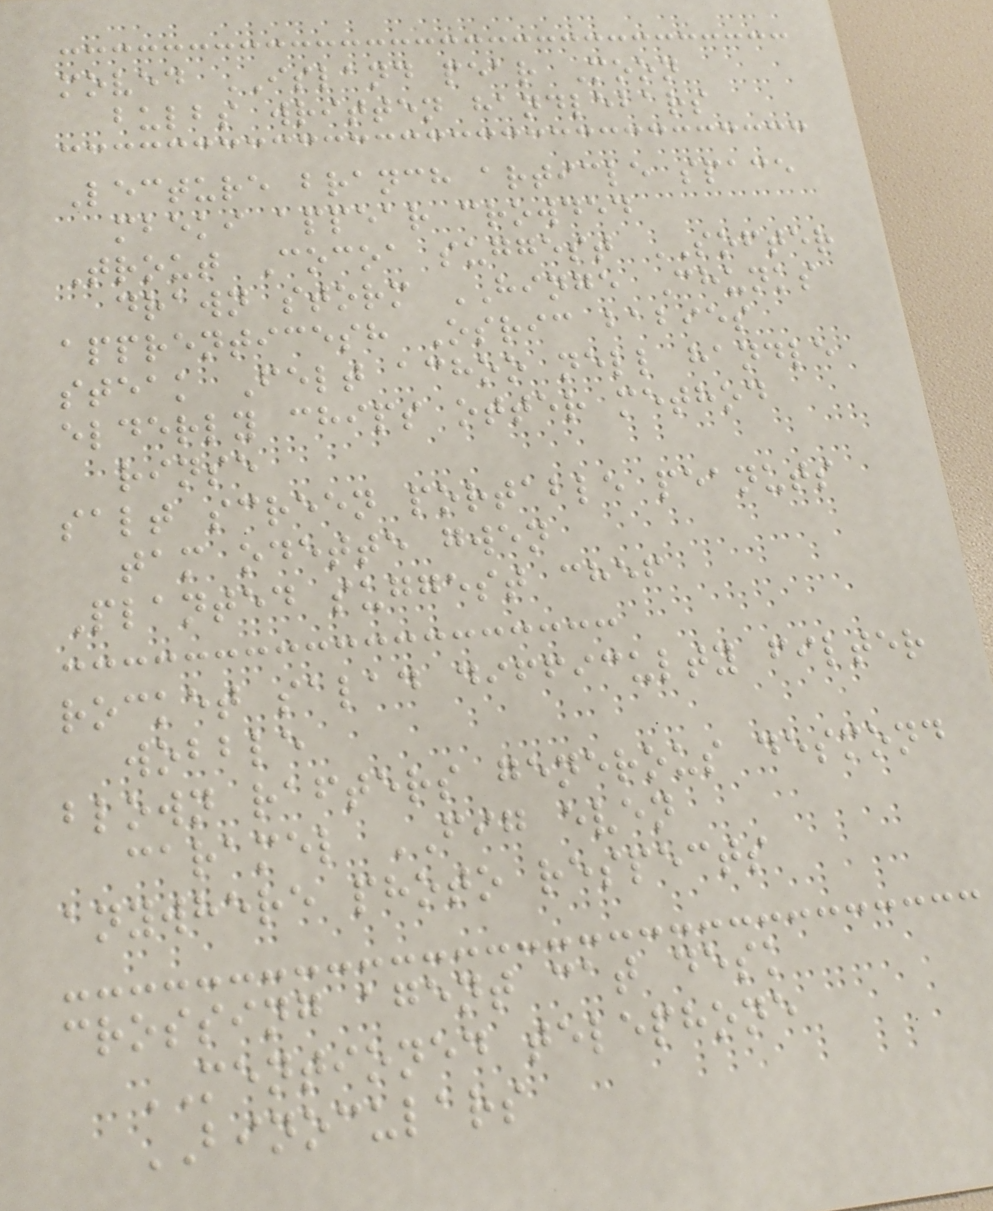moved ISLAND pear Moon
bulbs written handlebars
Lecture branch article space
mbeki appear crowded
Trout Cocoa suggest SOFTER
drawn storm HINGE Chunks
apprenticesh Osric babies
steak Felt achoo nell handle
elderly chips otter method
rinse
salt screen portable peanuts
tam odette gwen
Planted suggest chef
rocket salad difficulty filter
wobble
blown rafters generous desmond
caramel FIG even
anywhere photo respects
crossing agent cat desk
MENTIONED telephone
BINOCULARS
